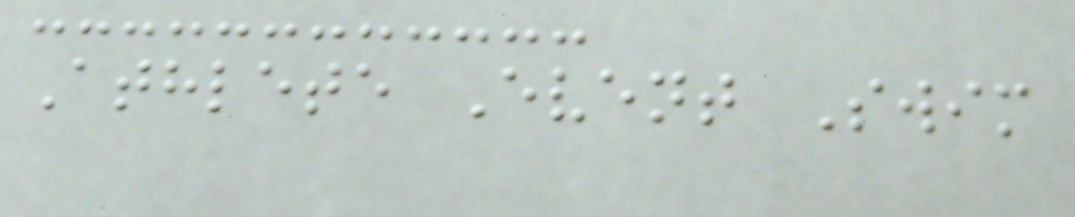Athlete Event Swim
